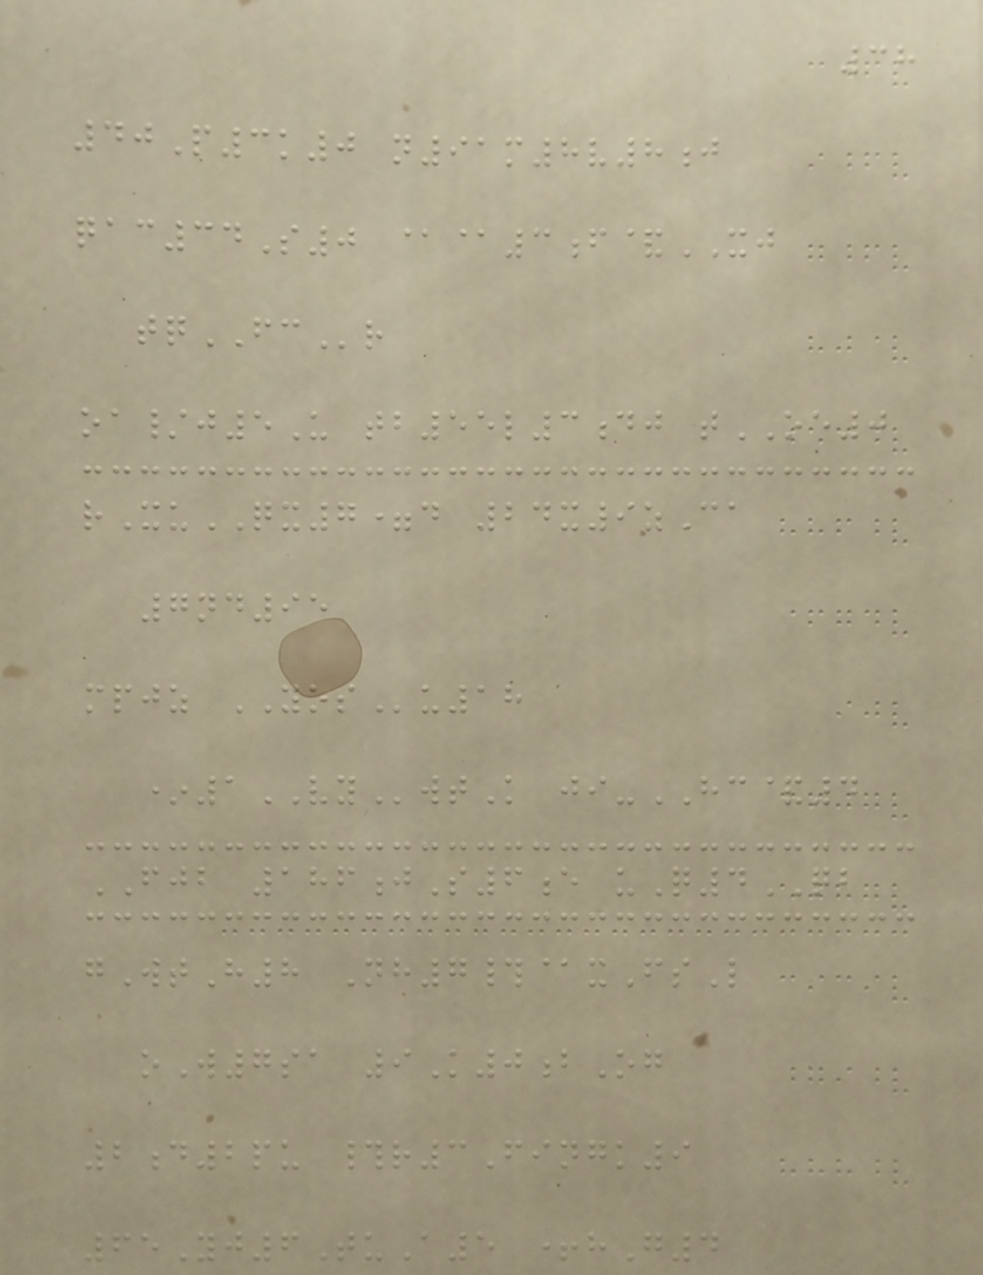38
40P3k0 n91m8v8j
qac34S0 @@3f&XJ
tqFCr
oa/j5U tb55l3dj tOE0
rXuQX7=d 24x9zCa
7nd95
mpjz YOSu18
*1VYwtK ji-HC&4
FJB 186jS6e uQ4QB
gWtH8 Nh7#@xFsL
oW7sa 9K0bOg
2d2pu #r3Fingk9
65Yj6TuA5 +hG4
